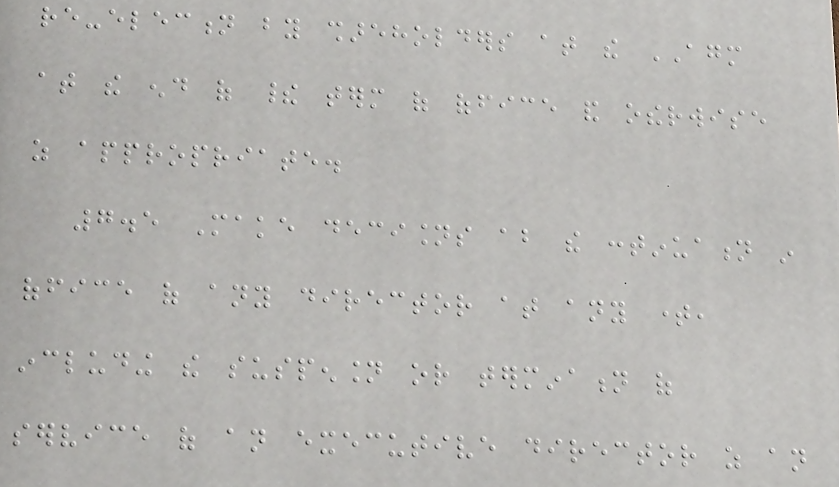re-election by shareholders at the AGM
at the end of their term of office and otherwise
as appropriate.
7.5 Make decisions about the continuation in
office of any director at any time,
including the suspension or termination of
service of an executive director as an
